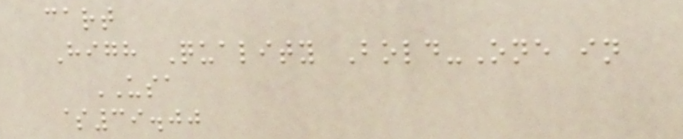cart
High Quality Bold-One in
USA
$39.00
